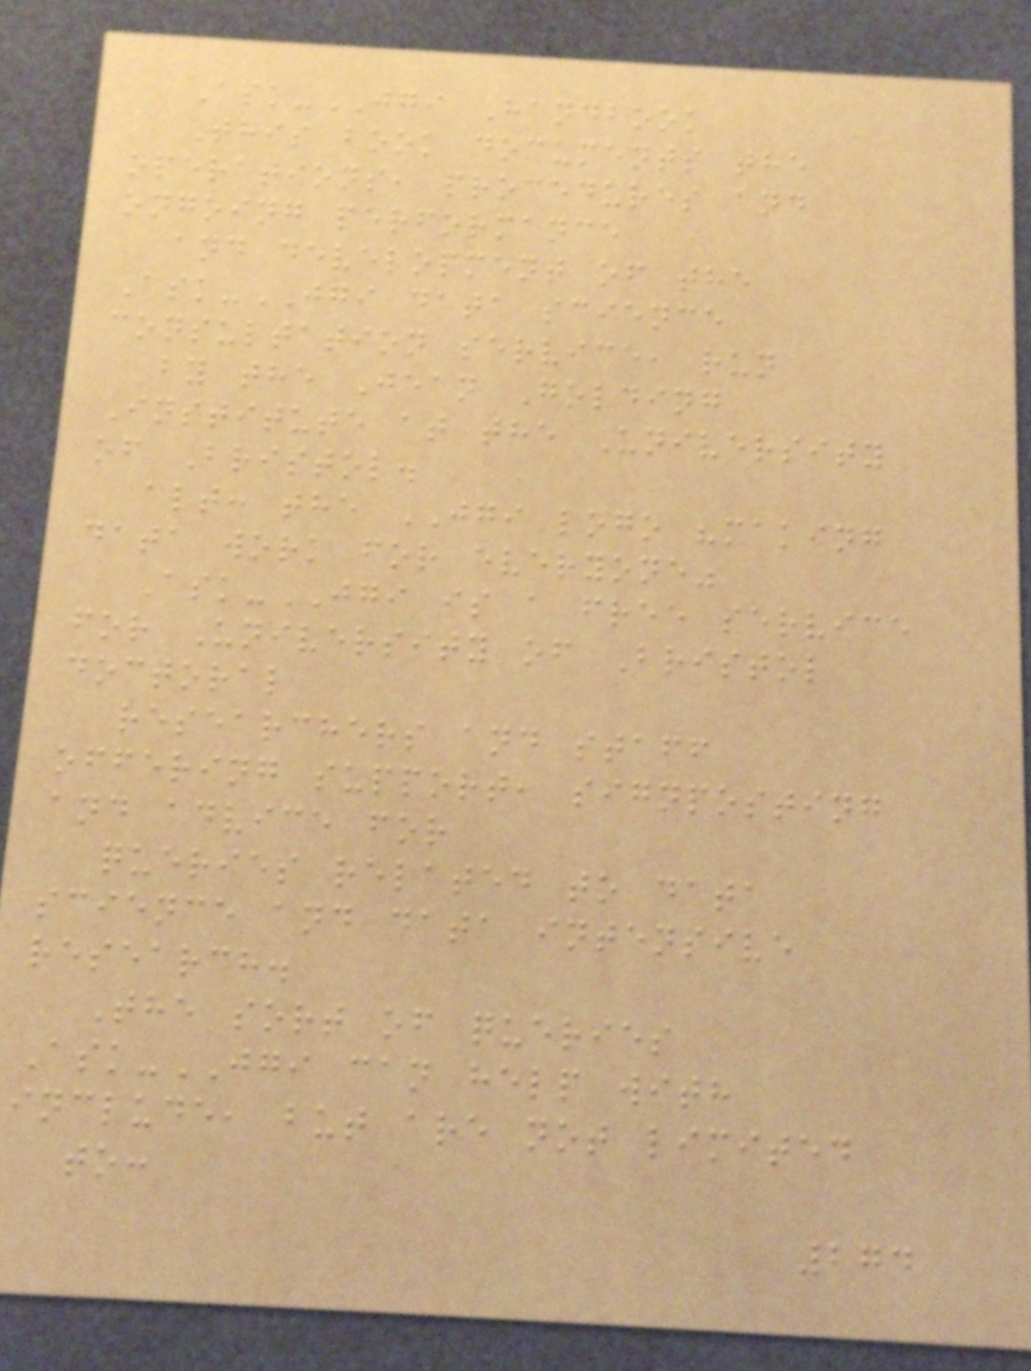Ask-JGI Handbook
This book documents the
operations, procedures and
ongoing performance
and development of the
Ask-JGI data science
consultation service, run
by the Jean Golding
Institute at the University
of Bristol.
alt: the JGI logo "making
data work for everyone"
Ask-JGI is a free service
for University of Bristol
doctoral
researchers and staff
offering support, signposting
and advice for
queries related to data
science and data intensive
research.
The sort of queries
Ask-JGI can help with
include, but are not limited
to:
274
